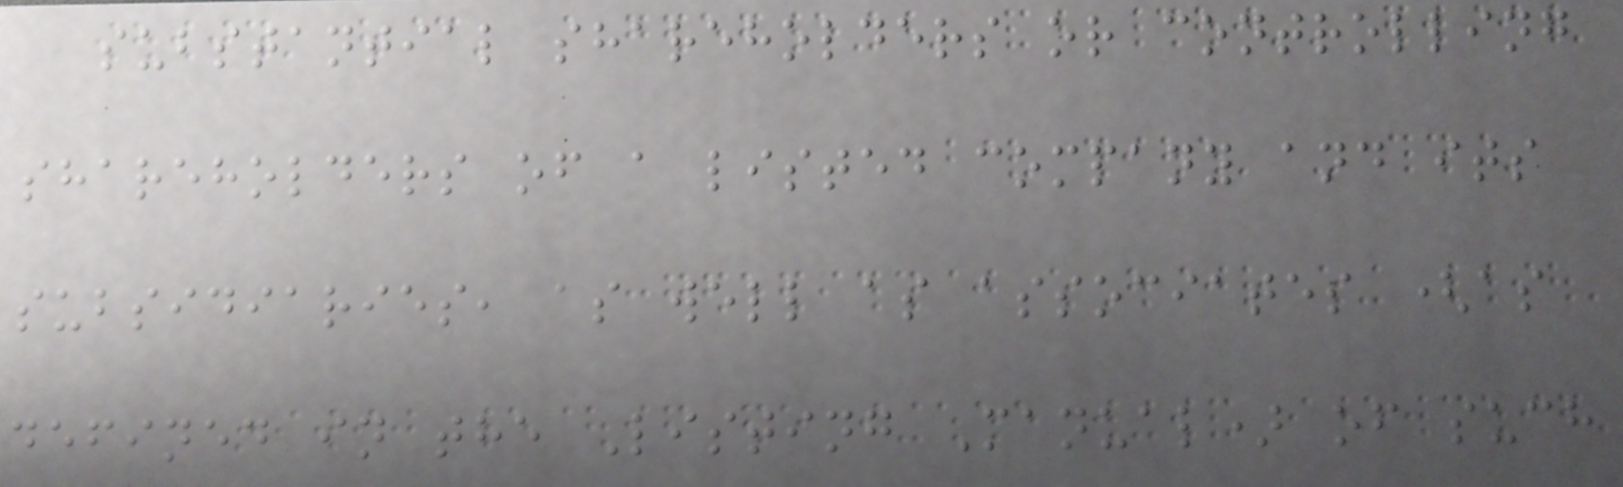substantial shareholders or controlling
shareholders of a listed company and its
subsidiaries, as well as associates (as
defined in the Listing Manual) of such
